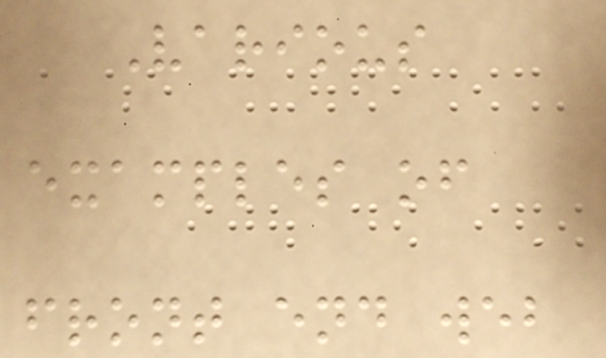Various
examples of
front end web
